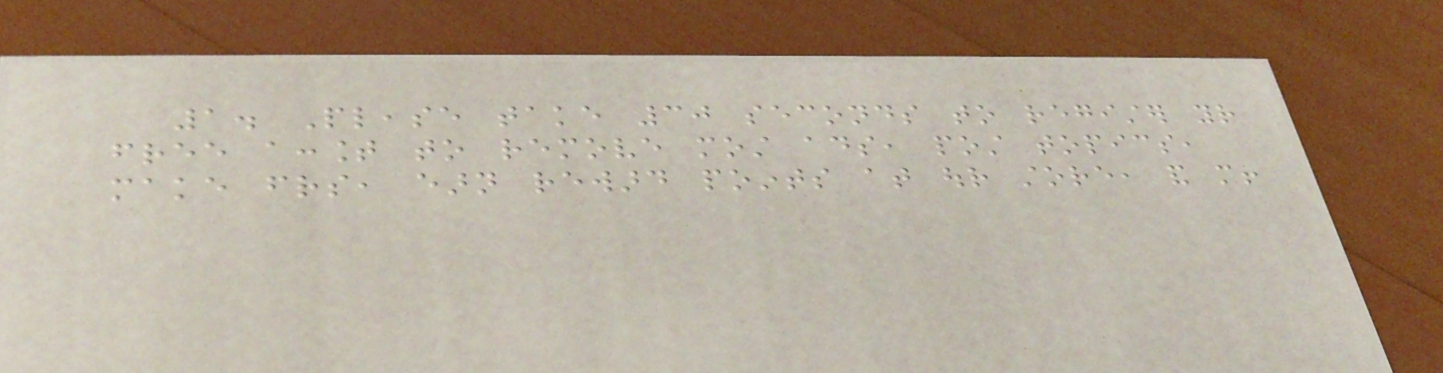1. Please take 30 seconds to register your
free account to remove most ads, post topics,
make friends, earn reward points at our store, and more!
